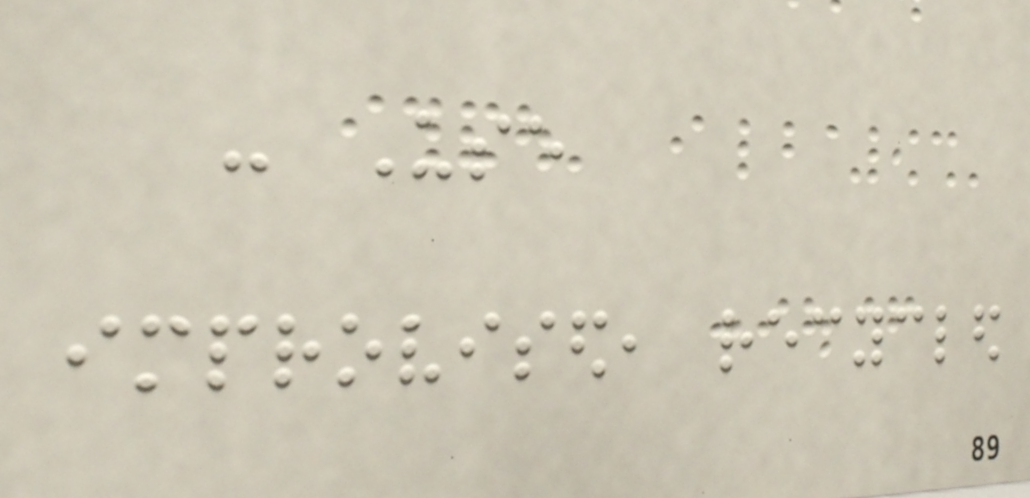- Use
improvised, recycled
